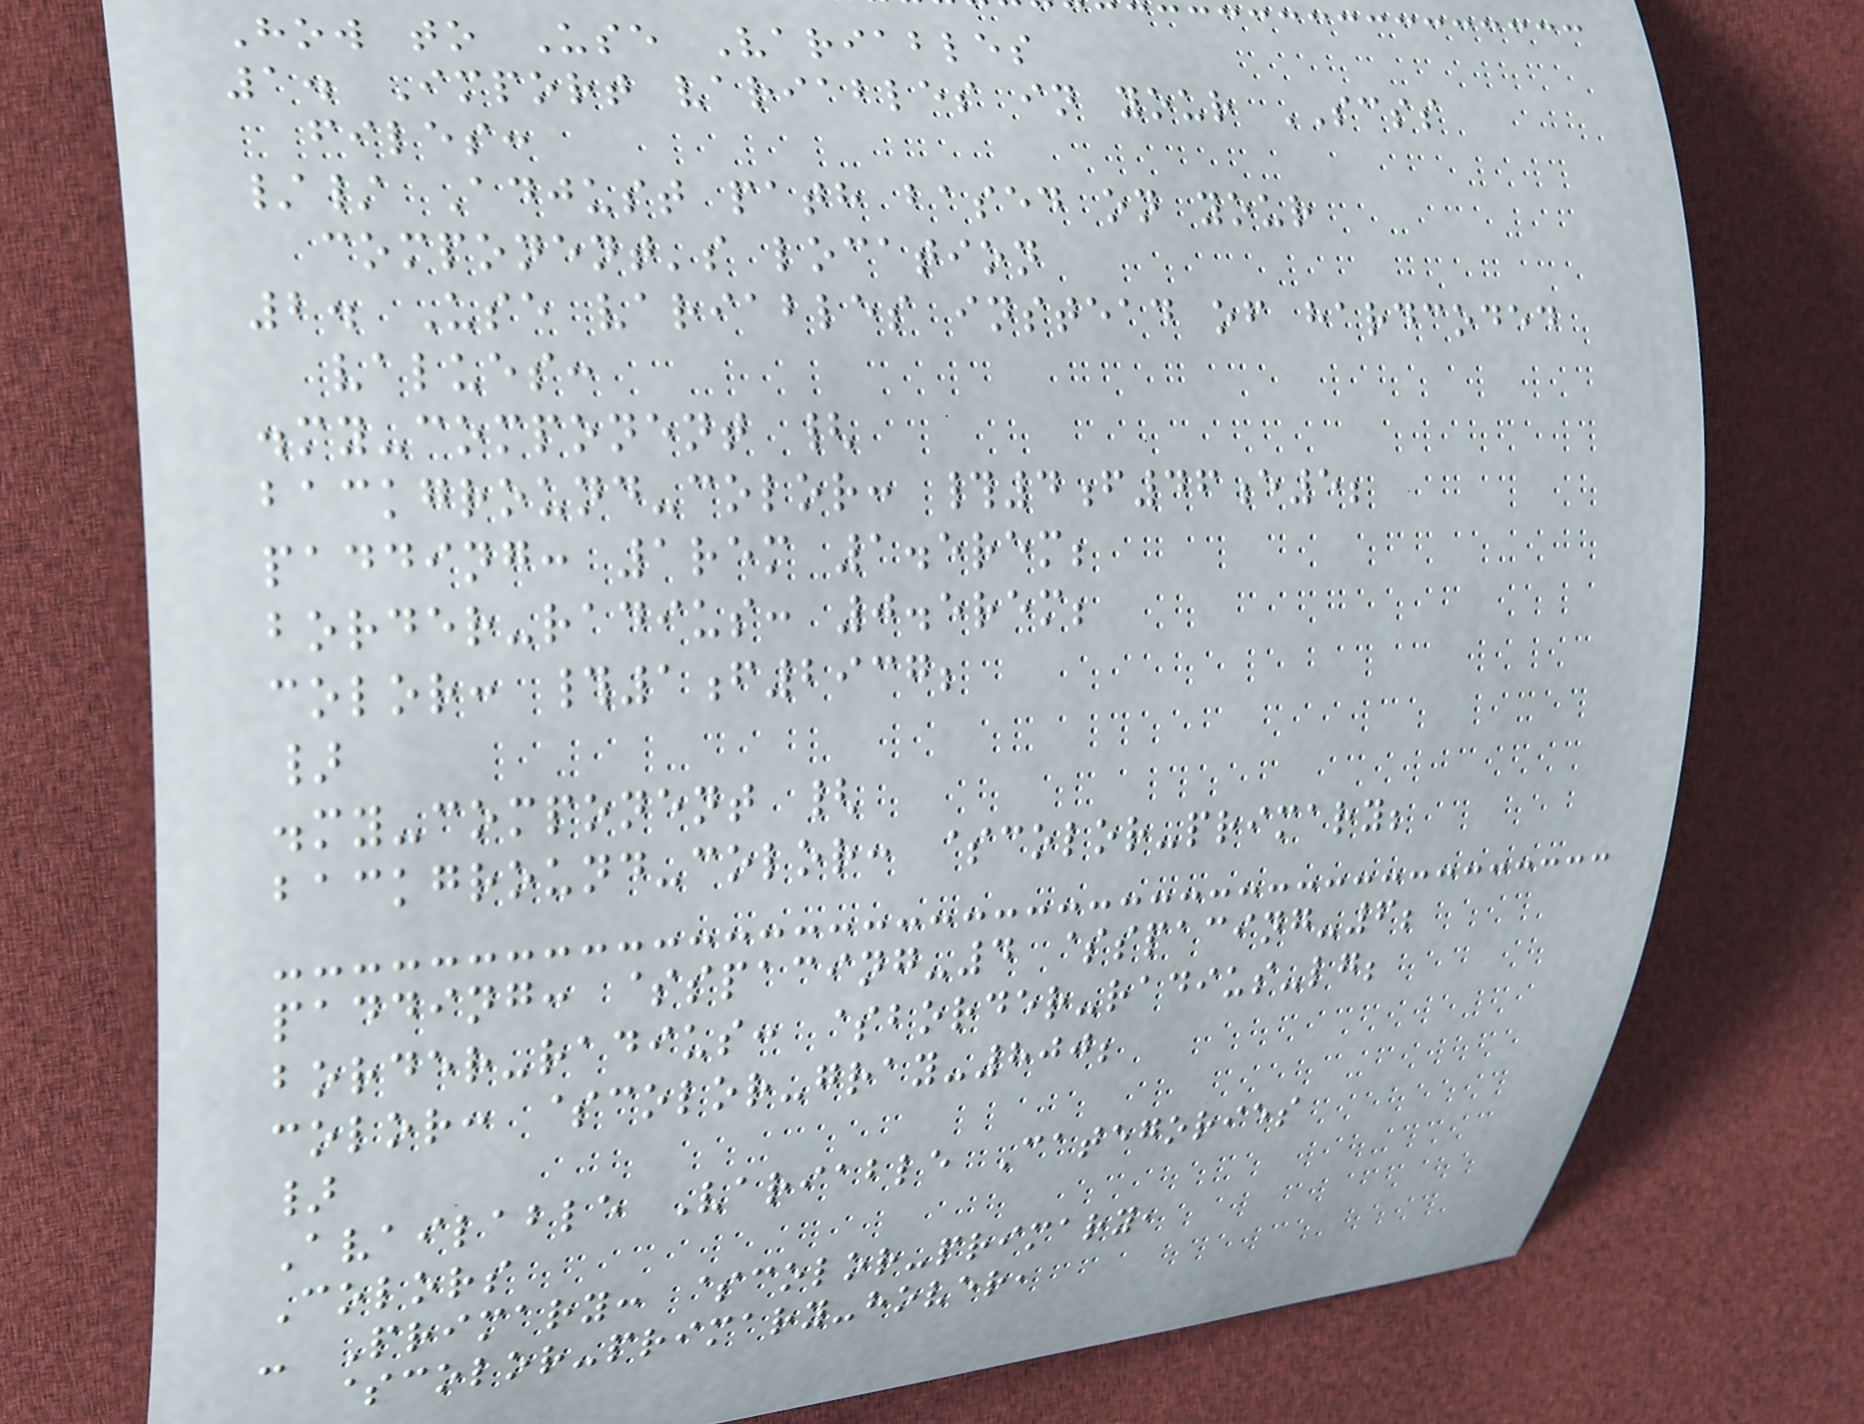How to Use Variables
1. Import variables in your SCSS
files:
// Adjust path based on your
component's location
2. Use variables instead of hardcoded
values:
.my-component {
background-color: #4f46e5;
padding: 1rem 1.5rem;
border-radius: 0.5rem;
color: #1f2937;
}
.my-component {
background-color: $color-primary;
padding: $spacing-4 $spacing-6;
border-radius: $border-radius-lg;
color: $color-gray-800;
}
Available Variable Categories
Colors
- Primary: $color-primary,
$color-primary-hover,
